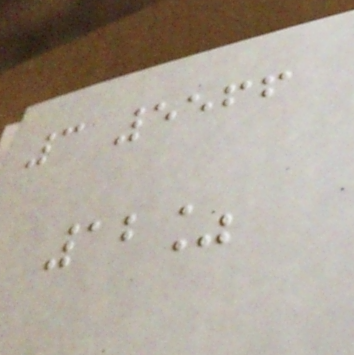3 5566
12%
